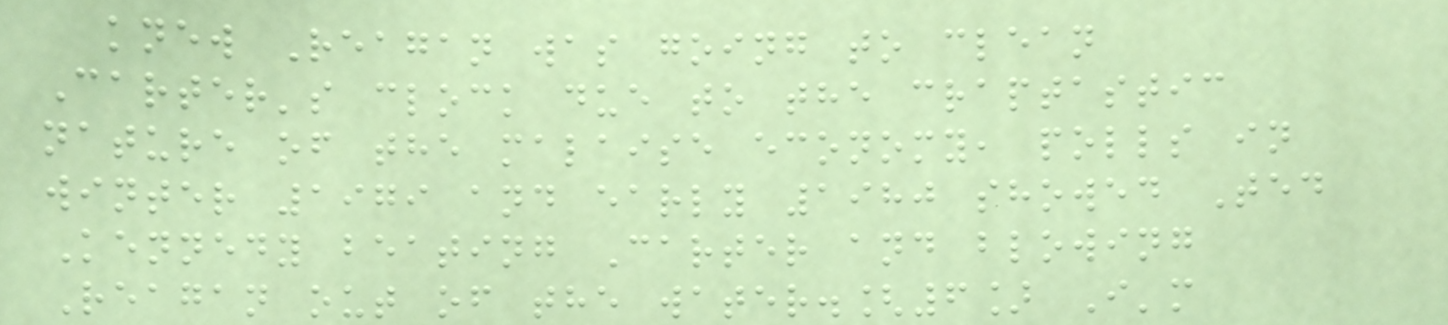knew Reagan was going to clean
Carter's clock due to the craptastic
nature of the malaise economy, polls in
winter 1979 and early 1980 showed Ted
Kennedy beating Carter and blowing
Reagan out of the water.[6] I'm
